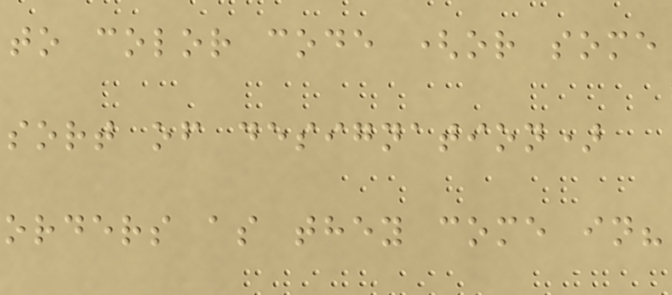to color code (or some
sort of designation)
orders as they come in?
